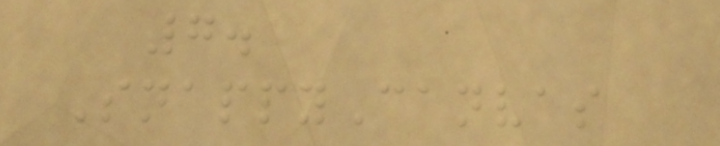7.
SnappyCanvas
